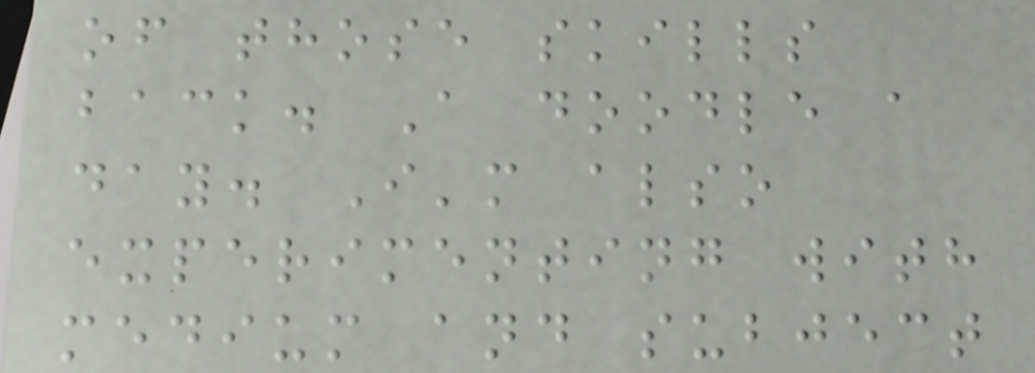of those skills
back. A doodle a
day. I'm also
experimenting with
medium and subject
